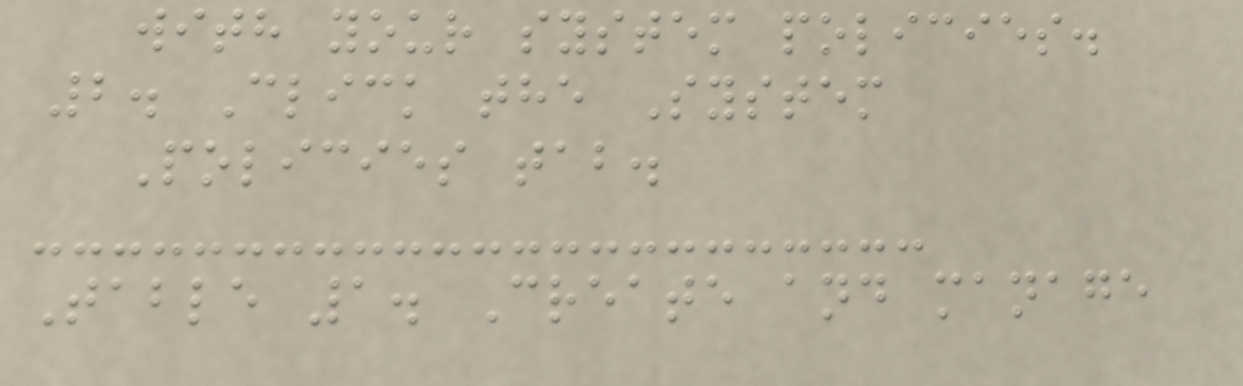with your system policies.
2. Click the System
Policies tab.
Table 1. Create and manage
